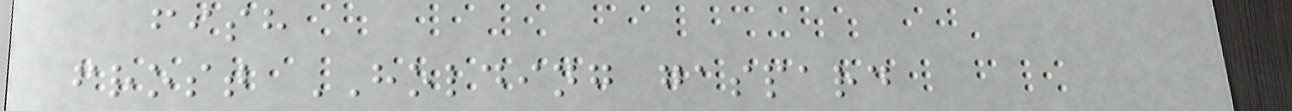fish
frost HOLDING gaspard
